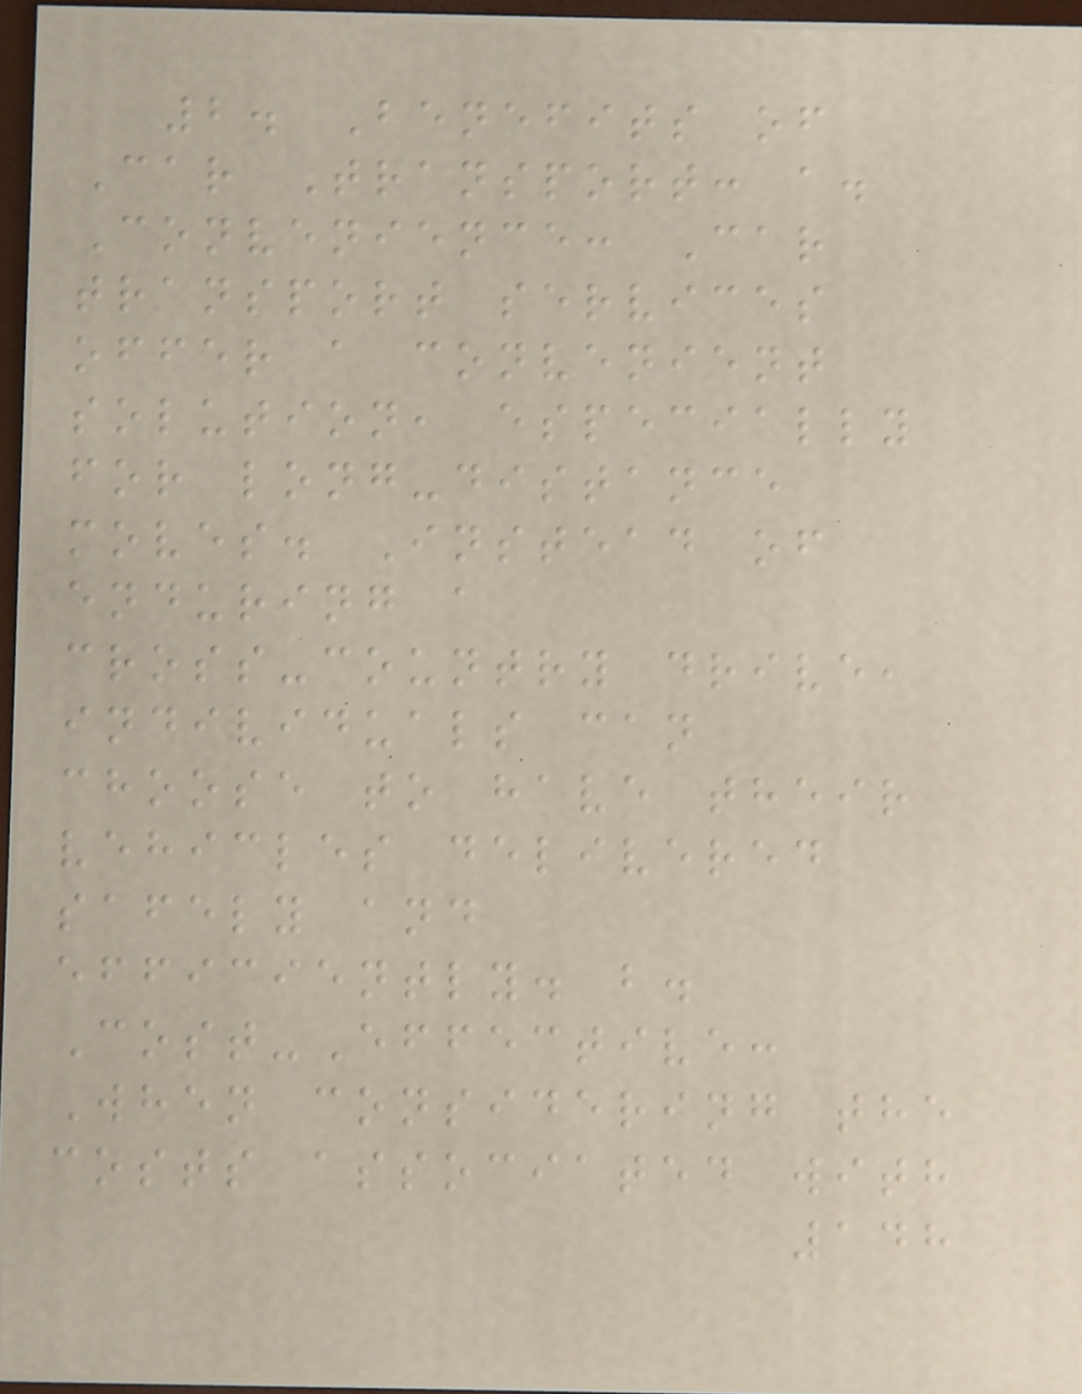2. Benefits of
Car Transport: a.
Convenience: Car
transport services
offer a convenient
solution, especially
for long-distance
moves. Instead of
enduring a
cross-country drive,
individuals can
choose to have their
vehicles delivered
safely and
efficiently. b.
Cost-Effective:
When considering the
costs associated with
148
